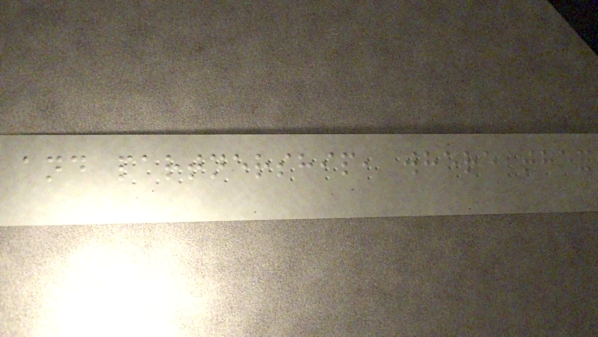and partnership, where they
